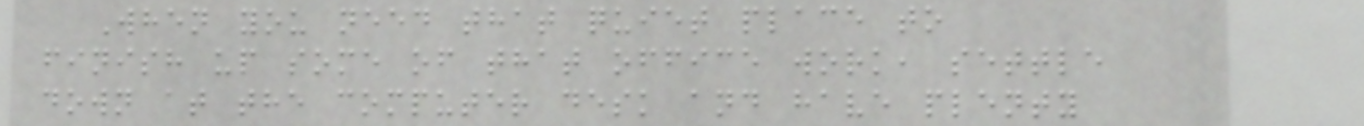When you need that quiet place to
finish up some of that office work, settle
down at the computer desk and have plenty
